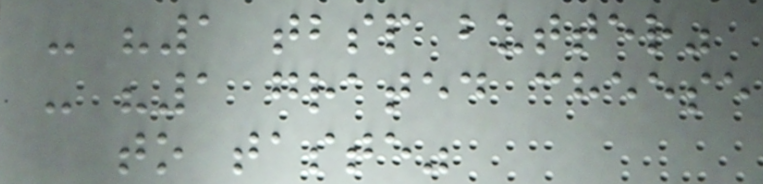- "1 tbsp butter"
- "1 grated cheese
to taste"
